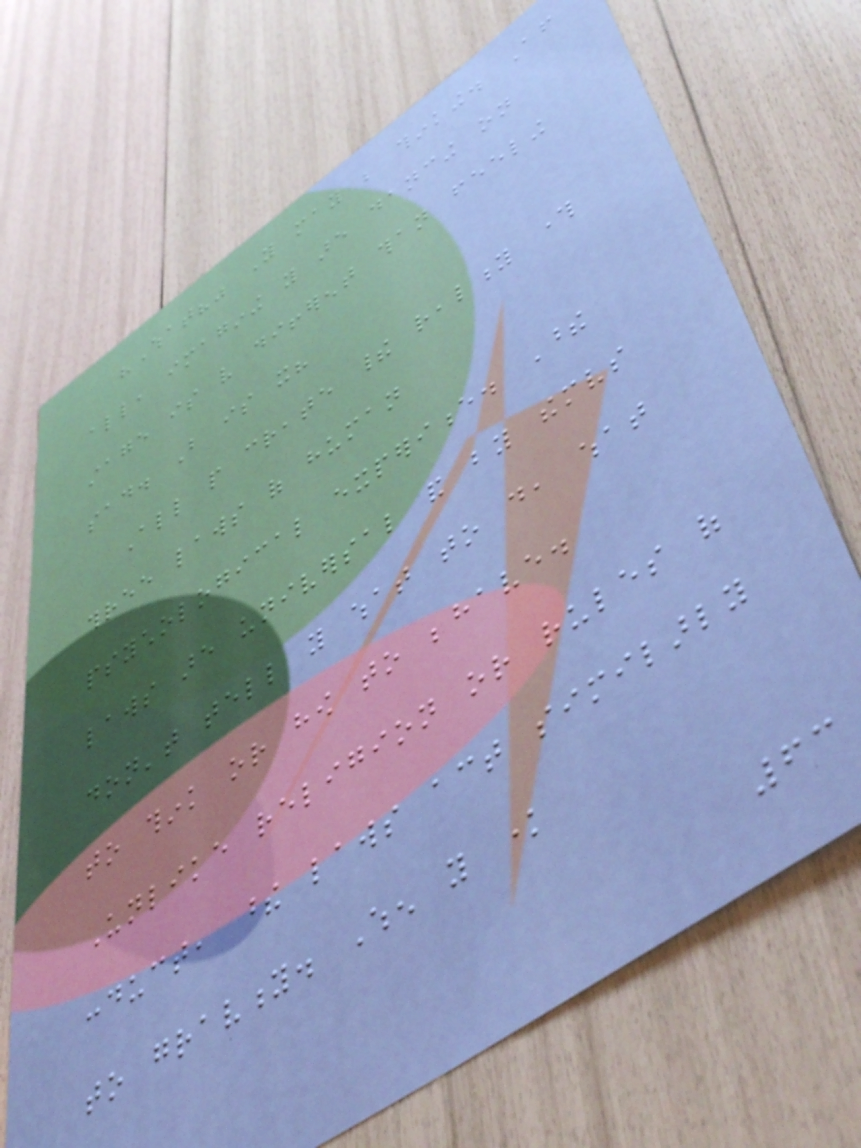"What?" You may be thinking. After
all, imagining you are dancing on
stage is very different than feeling
sad. But is it?
All people create their reality through
three laws of human
psychological experience. These
laws are universal and by themselves
don't tell you what to do, what
to think or how to behave.
Unlike religion or rules of
conduct, these laws act similarly
to gravity. When you know
63
